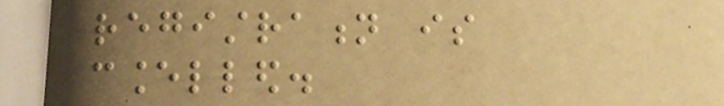registration is
cancelled.
